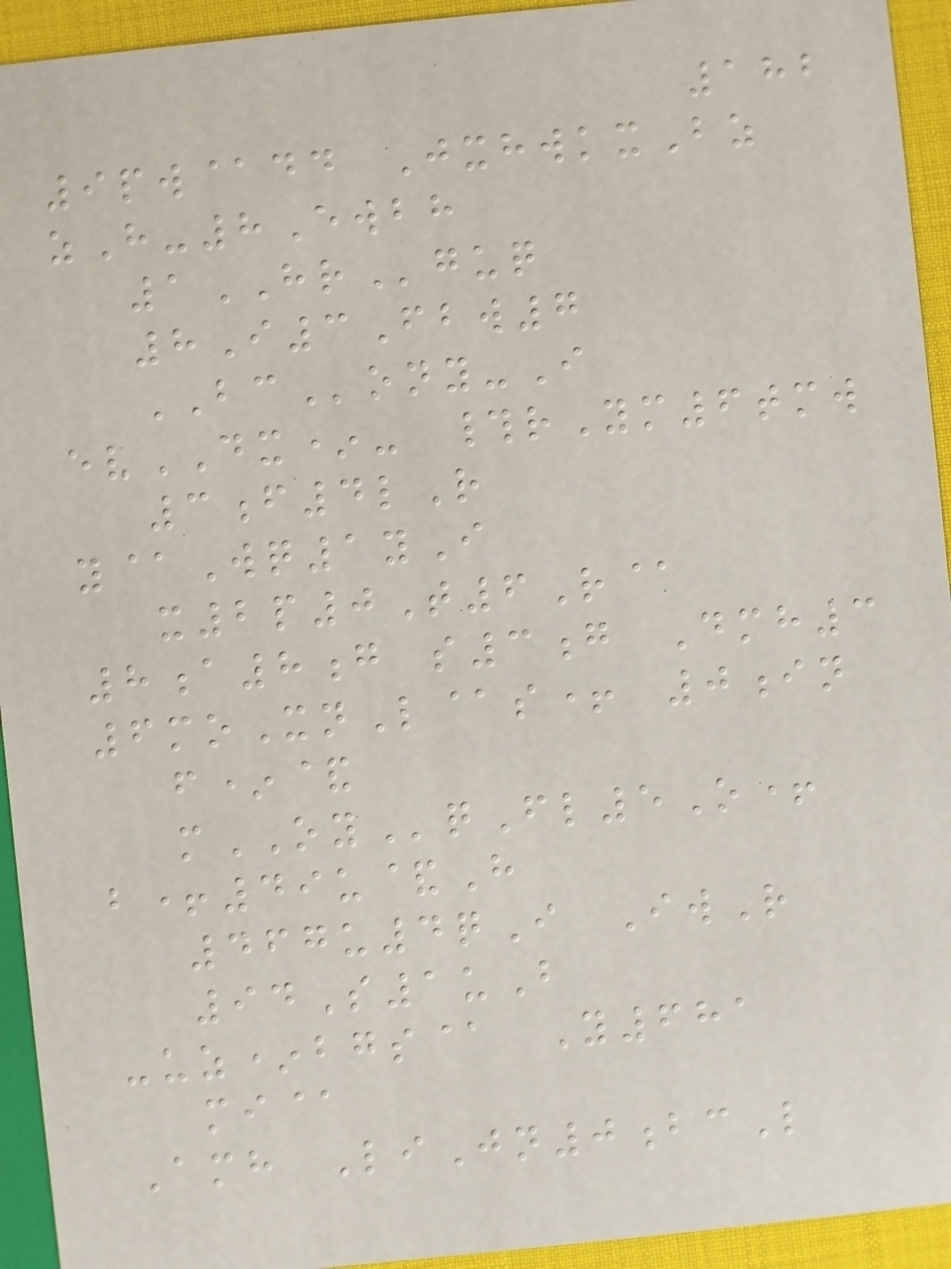182
9pw@dd JxhwkxBz
zH-8Ewbh
1HRguq
8I3Fbw7
BCony-I
evDX*- #rYm6tmw
3f4lR
y@Wq1yI
x2p0T6R@
8a8g s3g Dmh3
6moXnL@s+ 0in
f*&
mOYqFl5O+
b+49u&H
467u4qI IwR
94S1uB
-uz*bgs@ Y681
mi@
Amh LiJn0bcL
